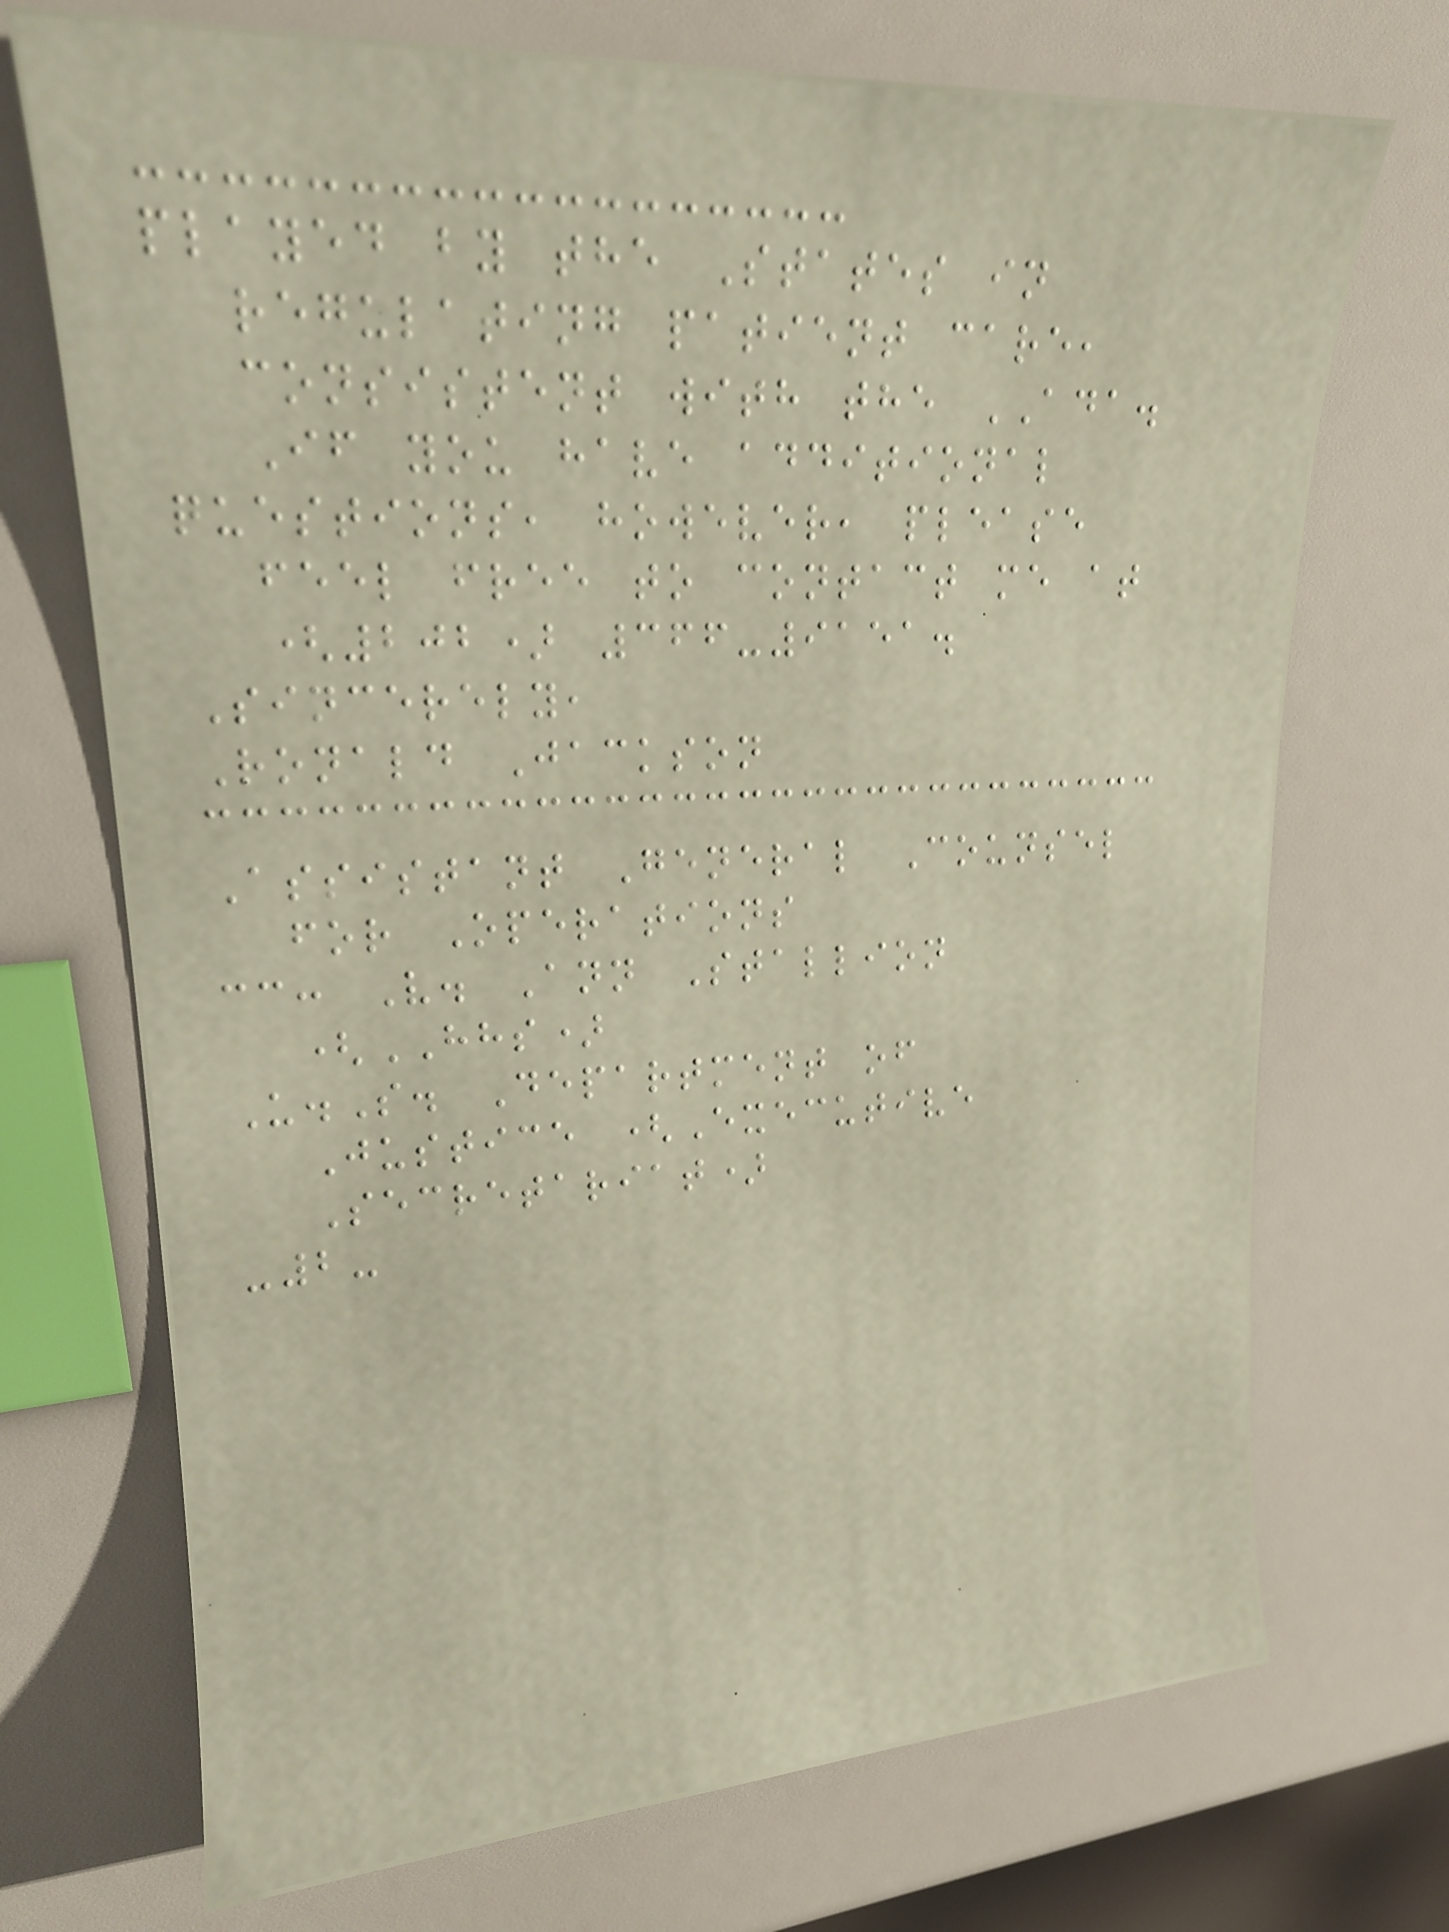played by the States in
regulating patient care,
consistent with the ADA.
If you have additional
questions, however, please
feel free to contact me at
(202) 366-9151.
Sincerely,
Ronald Jackson
Assistant General Counsel
for Operations
cc: V. Ann Stallion
(HHS)
U.S. Department of
Justice (Executive
Secretariat)
-2-
